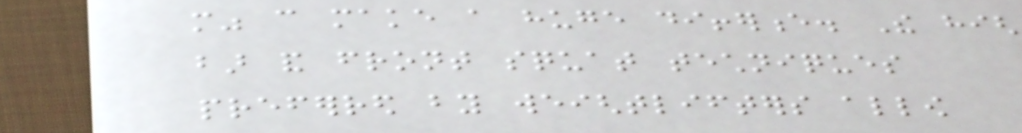more" can make a huge difference. The high
bar and front squat techniques
preferred by weightlifters allow
